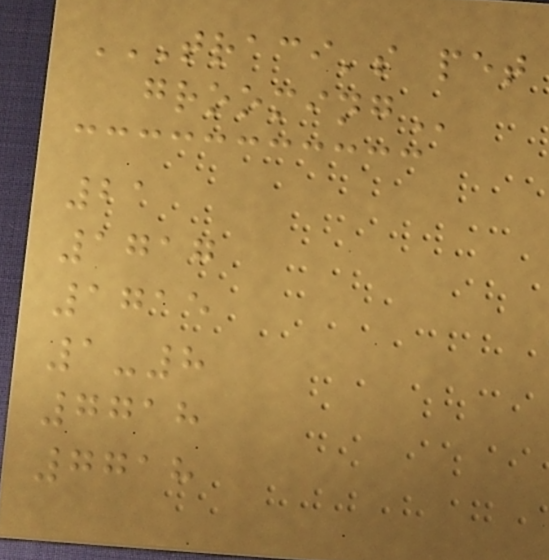TRACI'S PET
GROOMING
21
1717
1715
1-8
7718
7718
